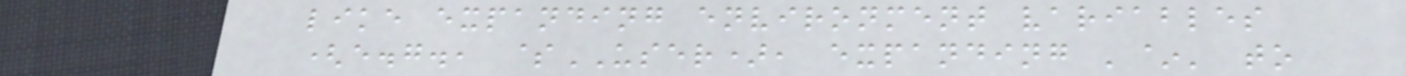like expanding environment variables
(e.g., $USER), expanding '~' to
